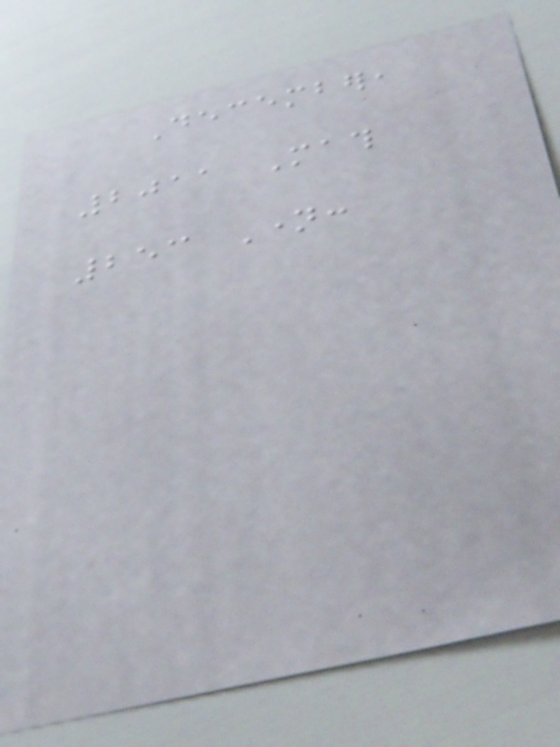December,
2011 Math
253 Name:
